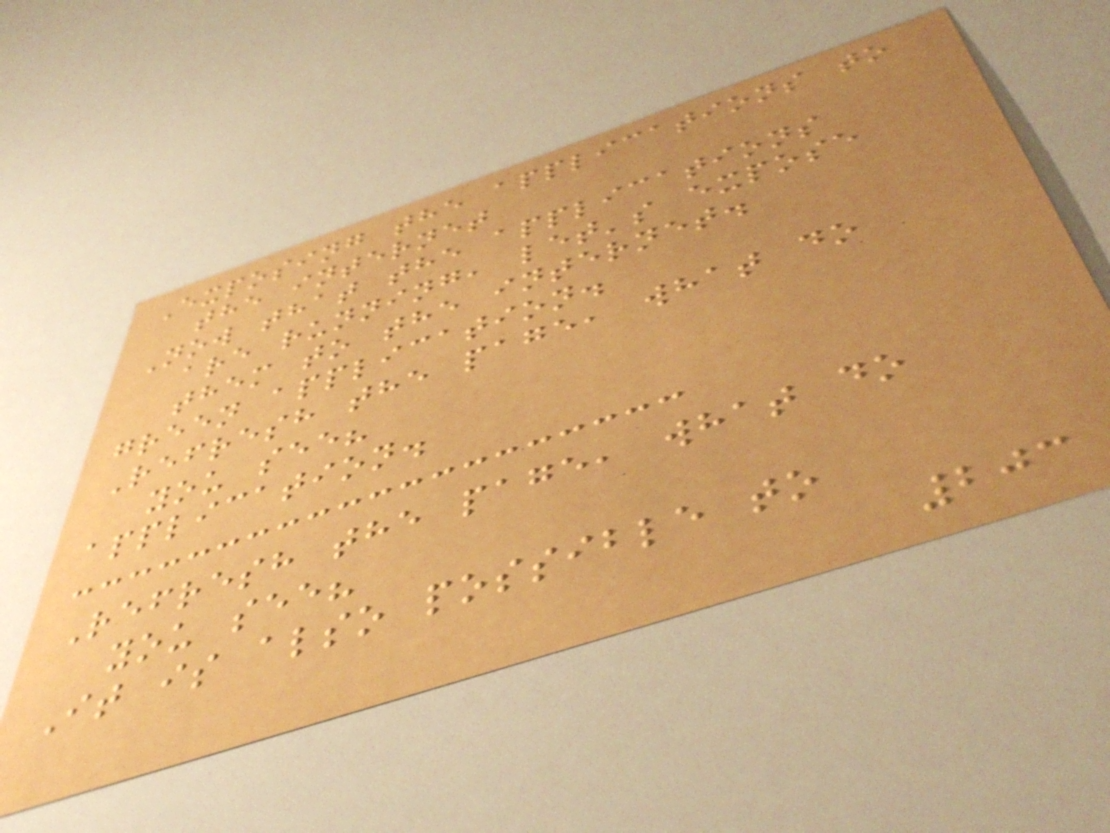Exposing the applications to
the internet
Now that the applications
are running, let's expose
them to the internet.
green application.
Refresh the page, what do
you see?
application.
Refresh the page, what do
you see?
It is also possible to
203
